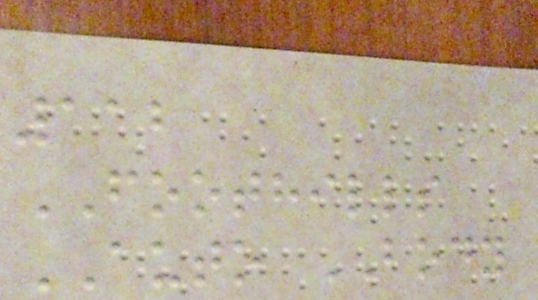112
FOOTHILLS
AUTO BODY
